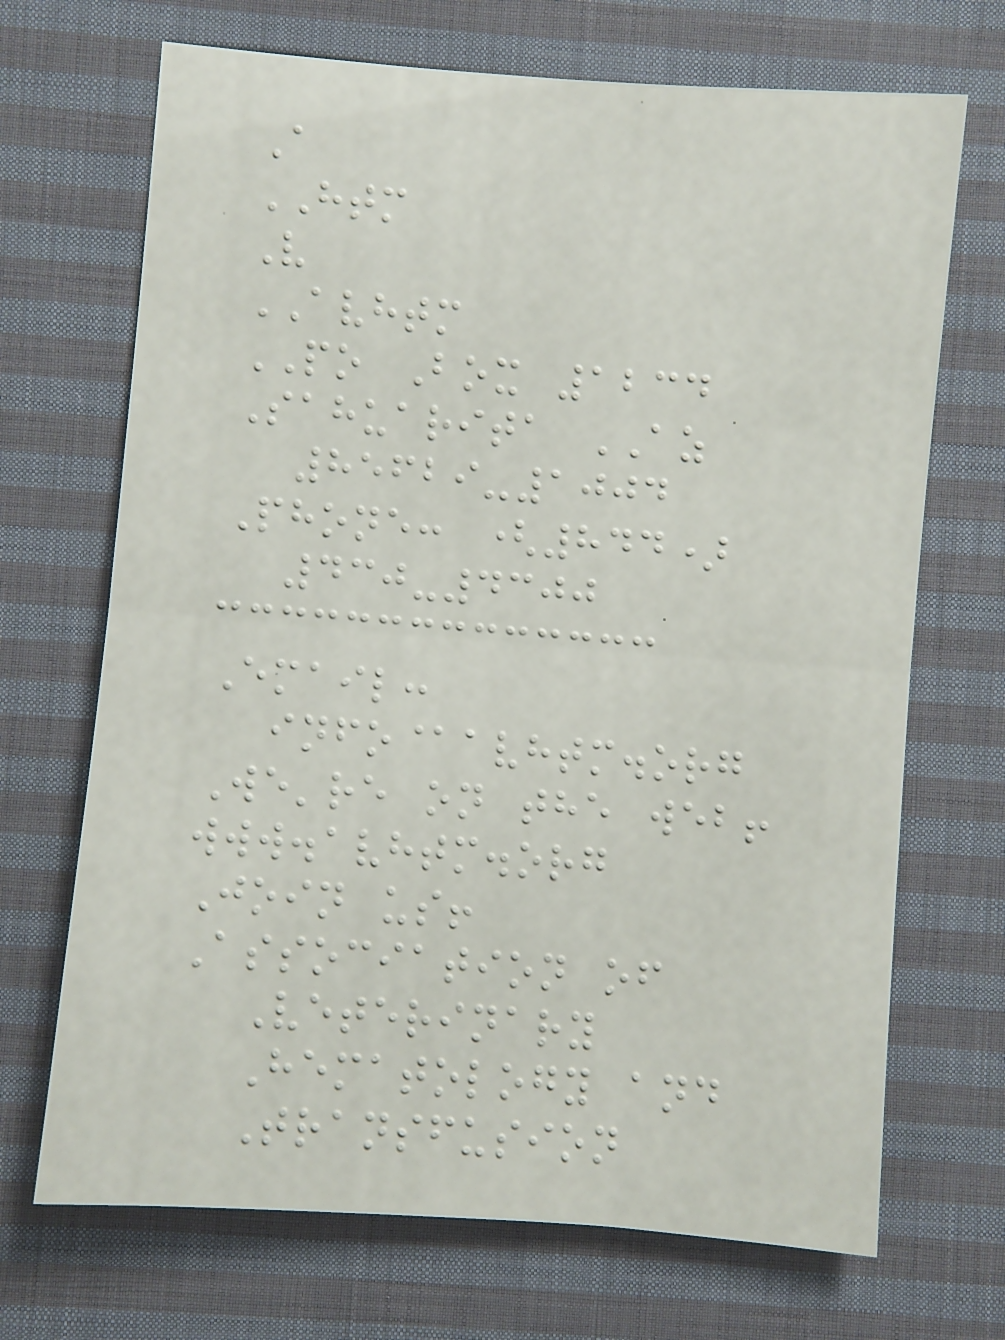A
HTM
V
AVHTM
PO Box 1234
Sahuarita AZ
85629-1004
Phone: (844)
430-4300
Email:
info@avhtm.org
We're on the web!
www.avhtm.org
Join us!
Association of
Veterinary
Hematology and
Transfusion
